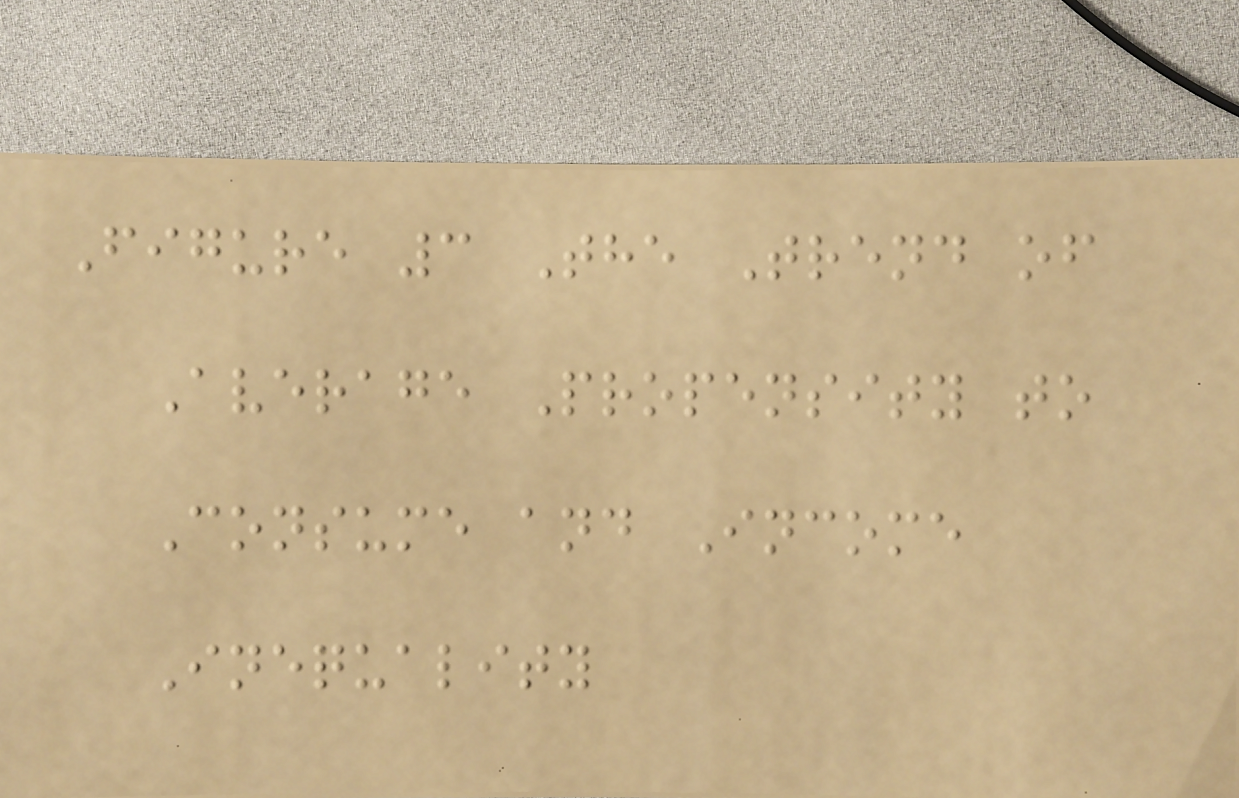Figure 3 The Trend of
Average Propensity to
Consume and Income
Inequality
